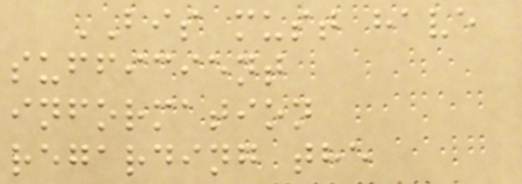BIS must have
sufficient
information
regarding the
